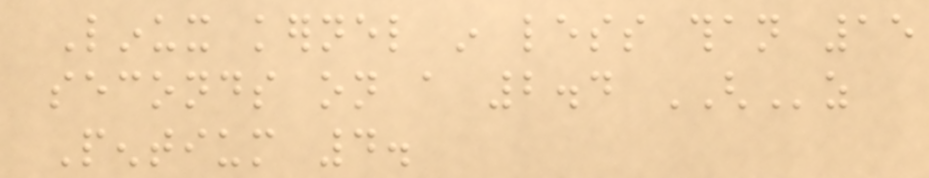Linux kernel in less than 15
seconds on a 2.4 GHz
Pentium 4.
